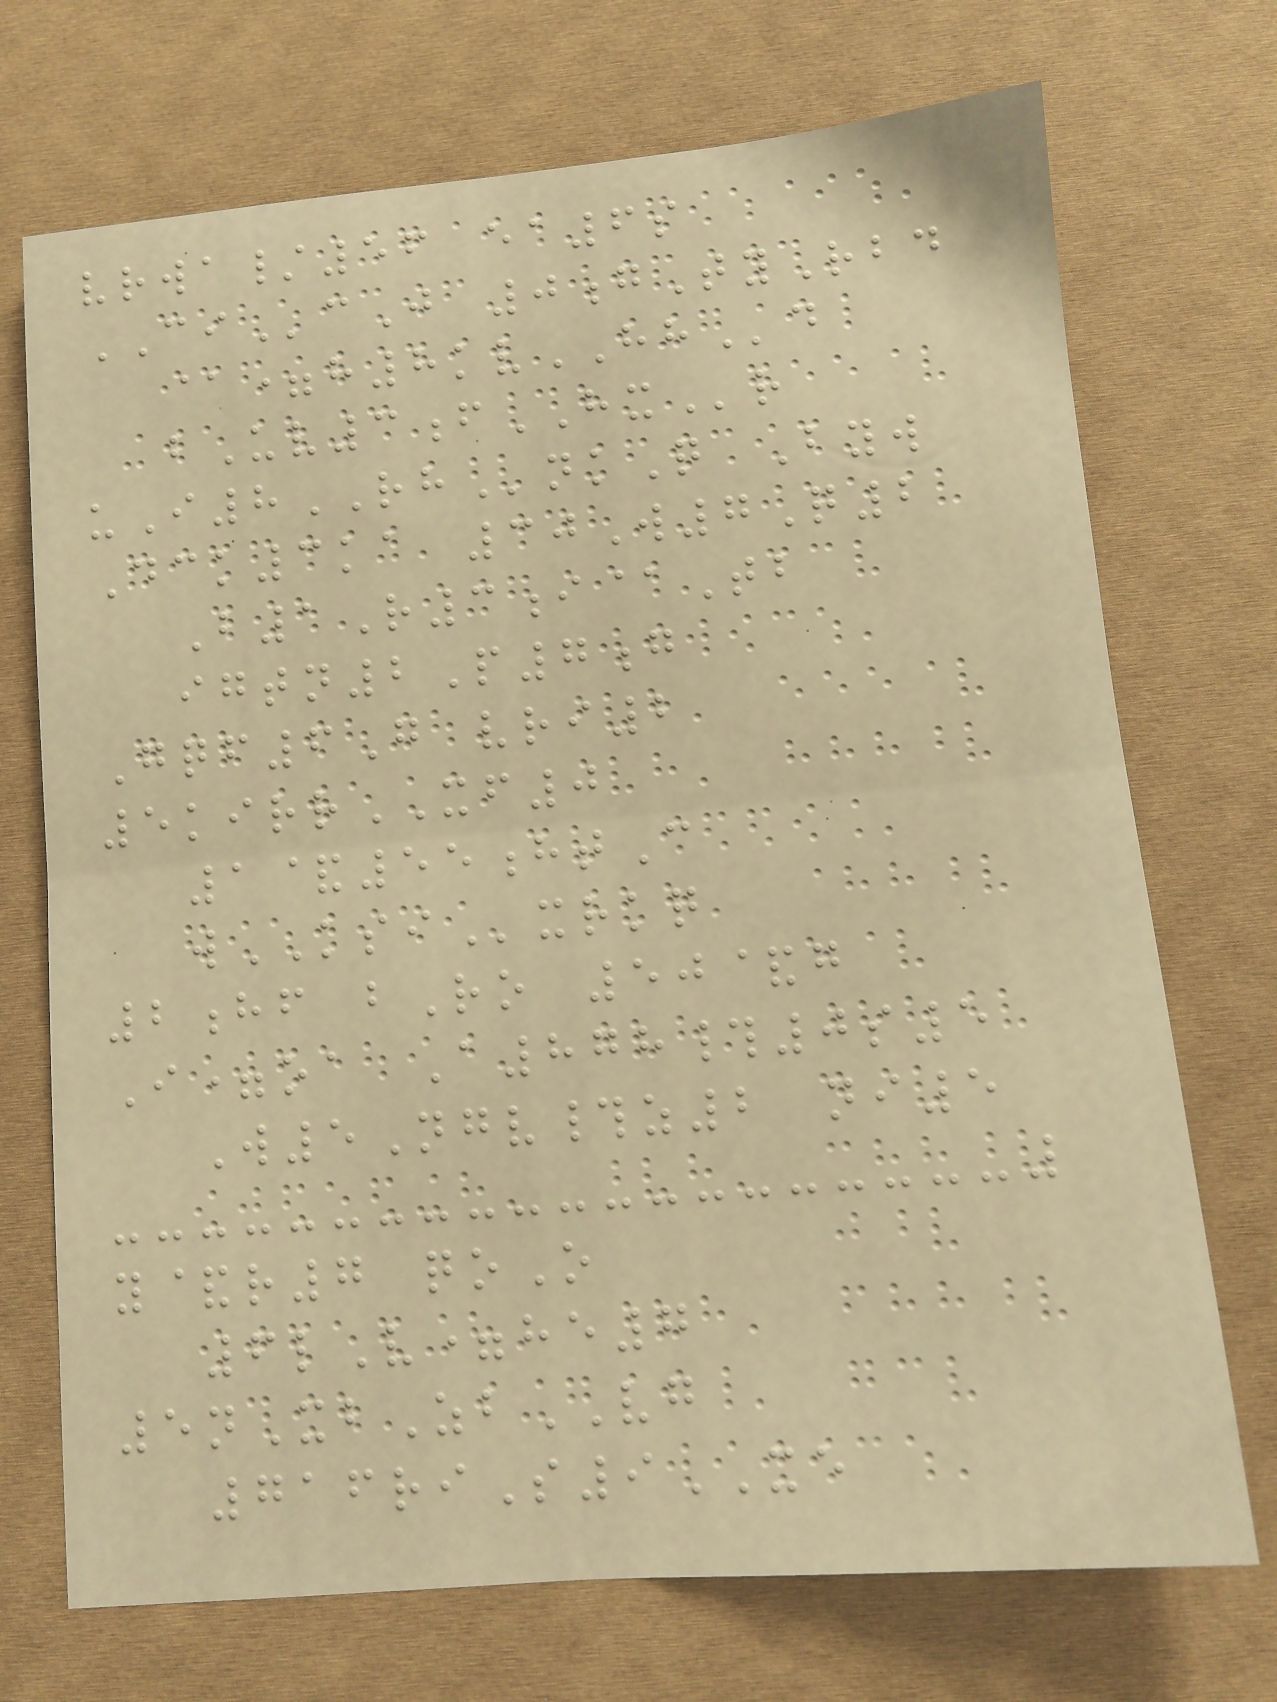vrwa/56 ea6s
CIcJ 0gTyRbd
@=h8kvHHd
bUv3fHXr
uI8RHnkQ Byw
Dck3ka 30W7Q2
B1R3i@Tb
igtn2P7g
Gqf6G vri2
5kirrXF0
1&55htC
wKSIxrkq
2hf bRo 50&g
I=oa A878#0s5
W5Ngv#z2 ni5
y&r7 qoO
6lV=he7
5nXbZbVG
716riS9XE
